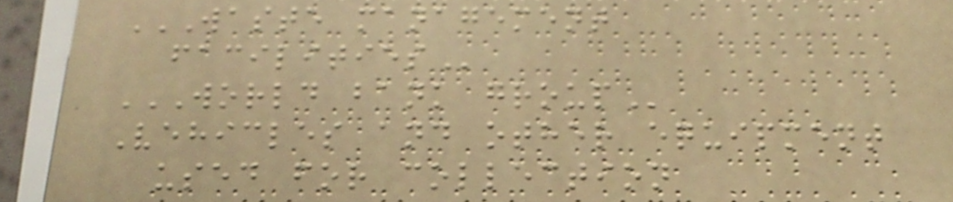WASTE MANAGEMENT
FACILITIES
WORLD BANK GROUP
Vehicles and other equipment
used for collection
